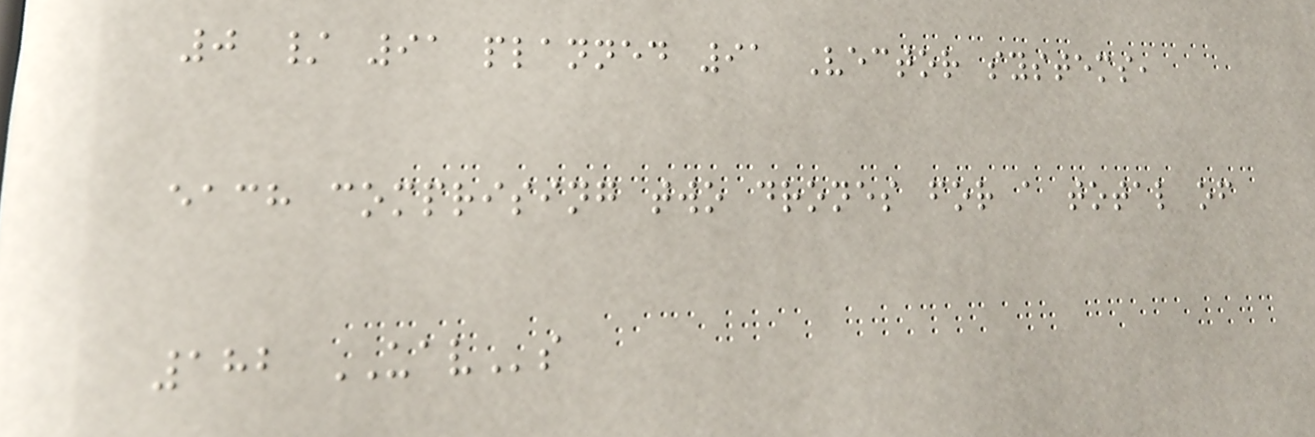0 / 91 planned 91 Vector systems,
each comprising two drones for a total of
182 UAVs
